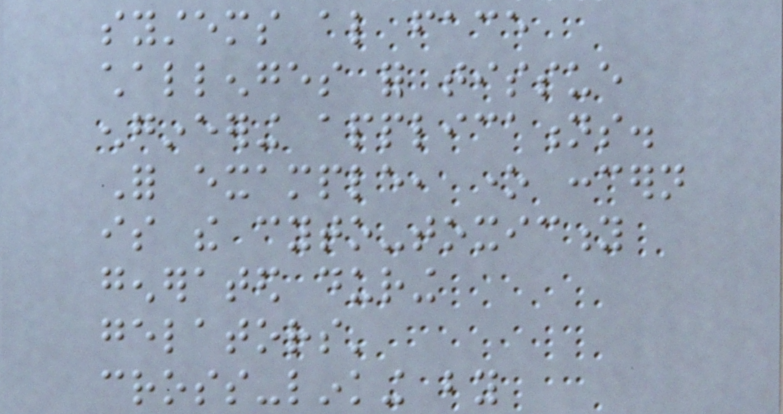systems also face
challenges for tissue
engineering applications.
For example, one concern
is the cyto-toxicity
generated during
gelators'
cross-linking by
